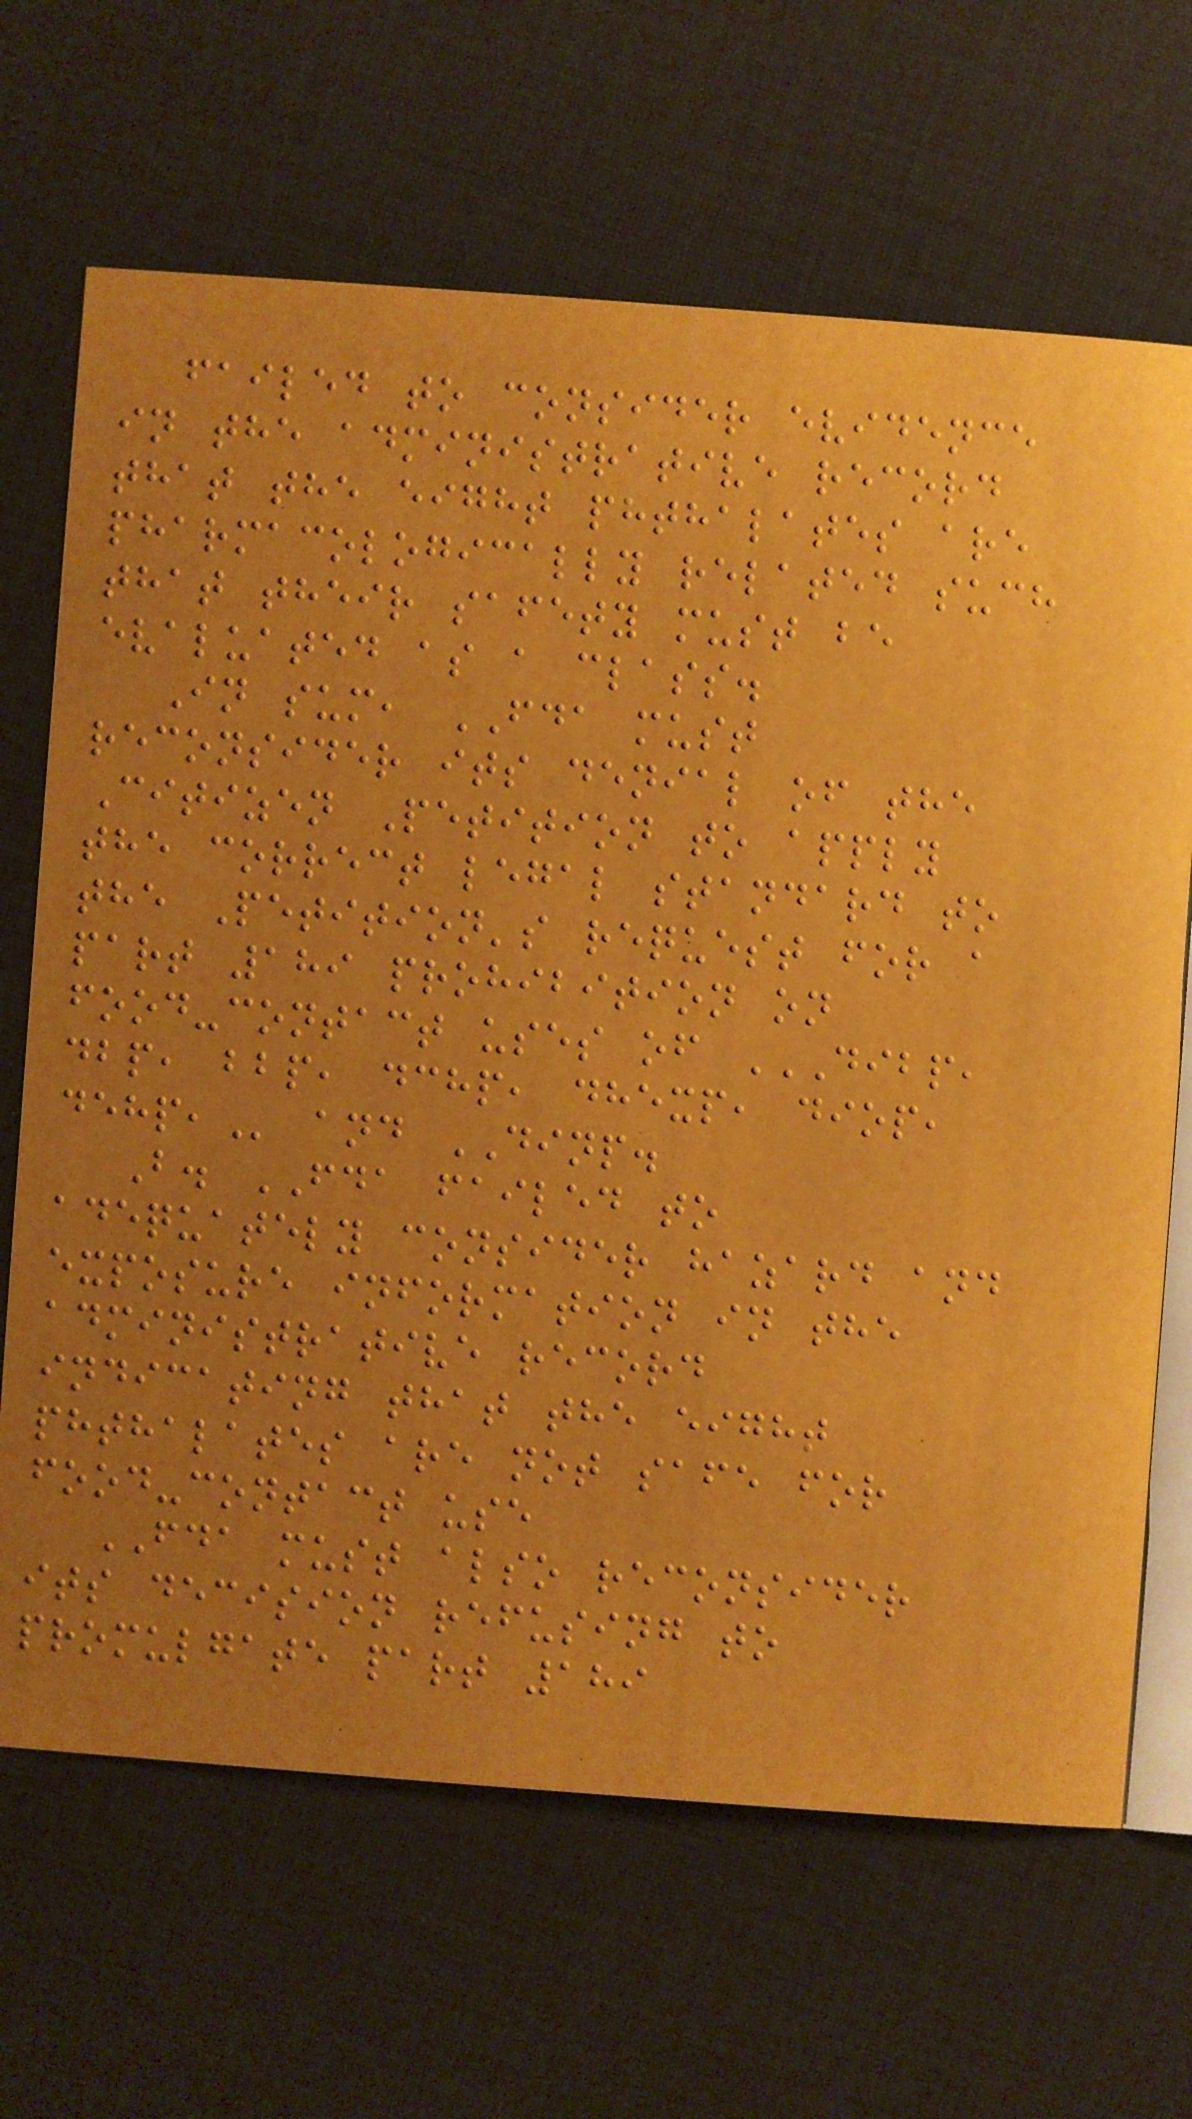failed to consider evidence
in the administrative record
that the eight phthalates are
pharmacologically related such
that their safety must be
evaluated as a class.
In sum, FDA must
reconsider its denial of the
Citizen Petition to apply
the correct legal standard to
the Petition's request for a
part 189 prohibition on
food-contact uses of DIBP,
DBP, BBP, DCHP, DHEXP, DIOP,
DEHP, and DINP.
B. FDA failed to
adequately consider hazard and
exposure information in the
administrative record
indicating that the eight
phthalates are not safe for
food-contact use
FDA must also reconsider
its decision refusing to
promulgate part 189
